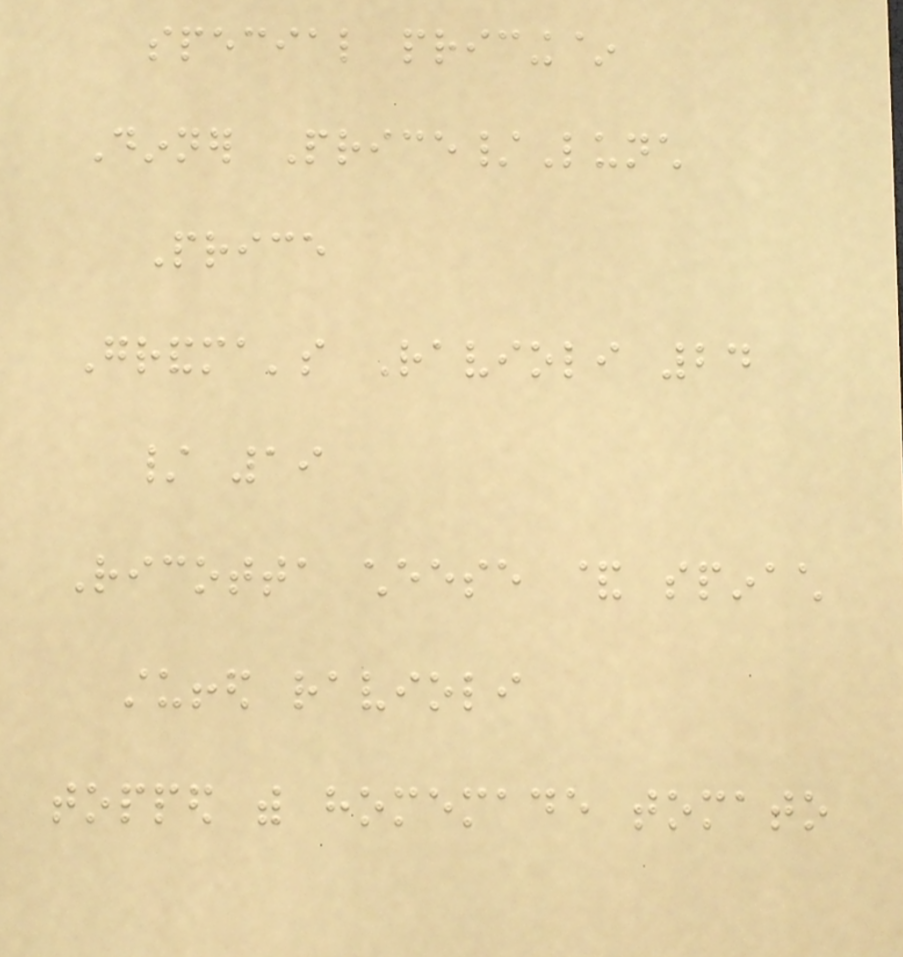special pricing~
Dinner Price/Lunch
Price
Grandma's Ravioli 24
/ 19
Ricotta cheese & spinach
stuffed ravioli
topped with homemade tomato
